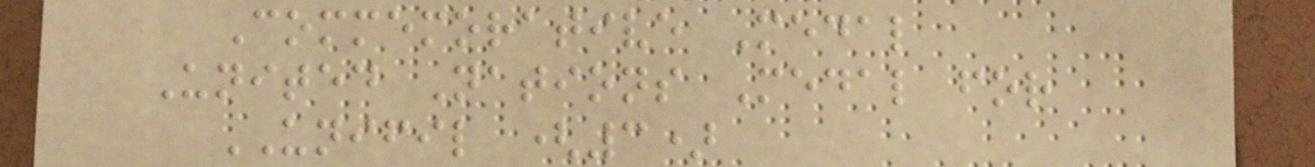Commemorative Medal
United Nations Medal for
UNIFIL (3)
